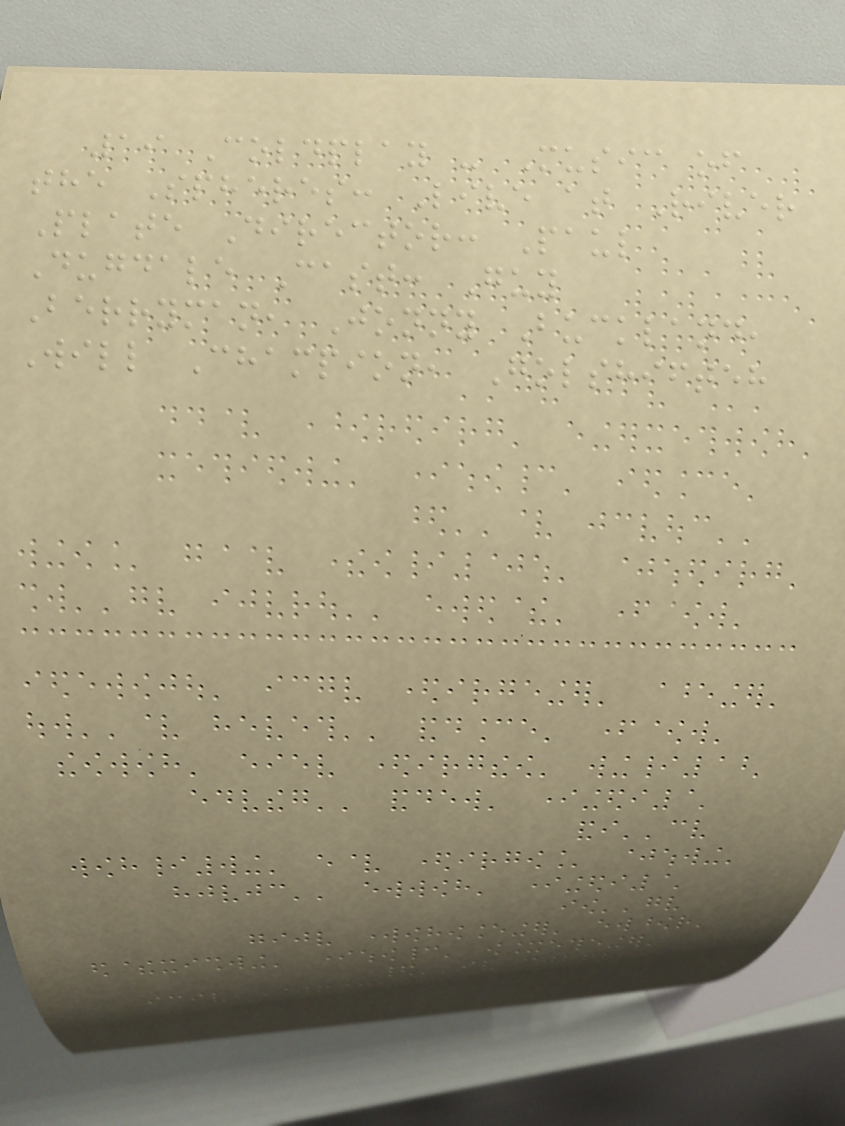19 Coldplay - Music of
the Spheres: Live at River
Plate Director: Paul
Dugdale Cast: Guy
Berryman, Jonny Buckland,
Will Champion, Golshifteh
